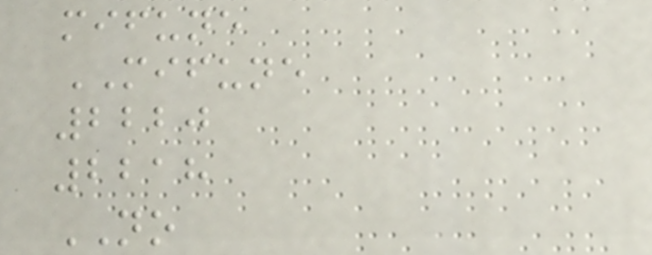mifune
MIFUNE
2220
2218
NO
